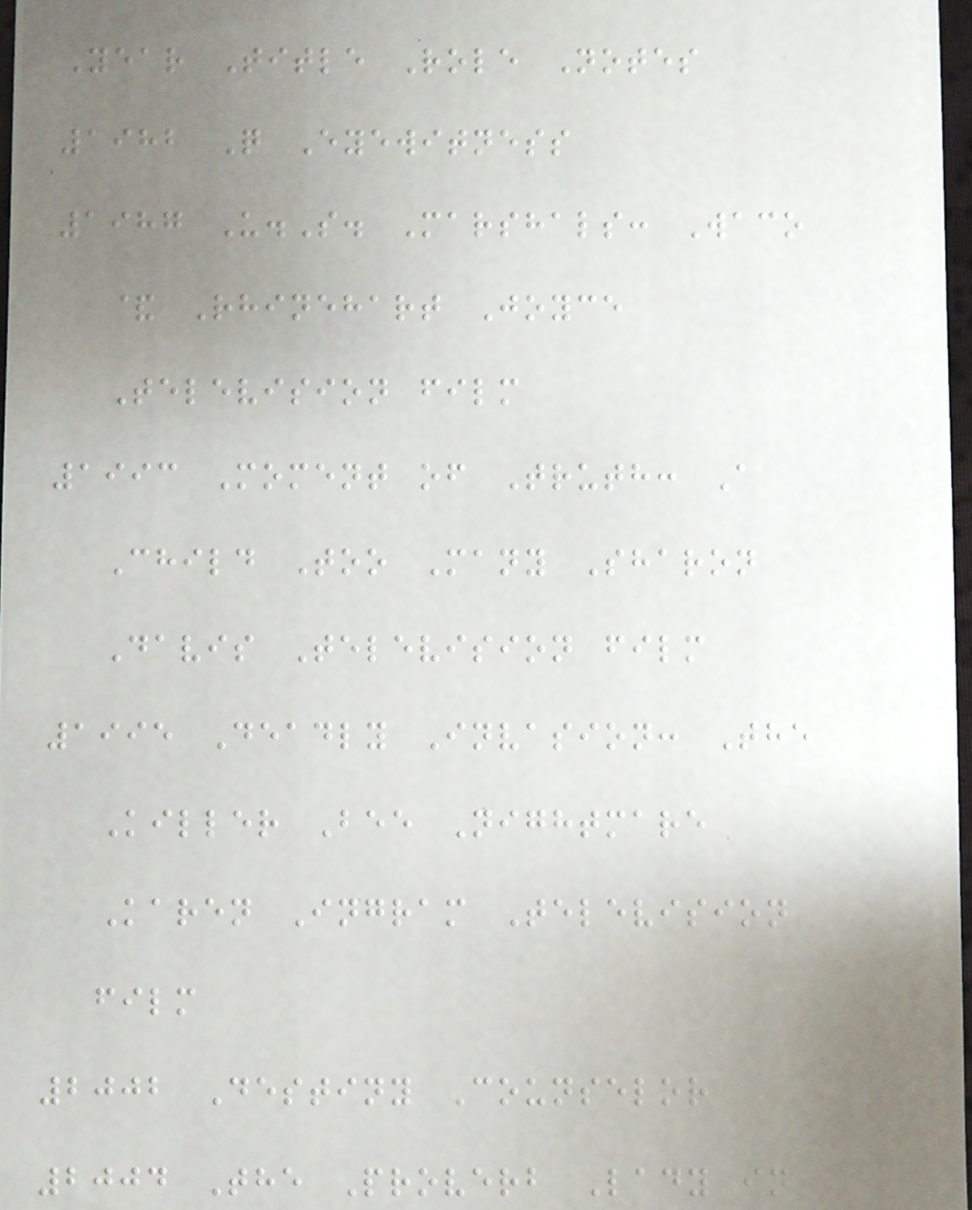Year Title Role Notes
1982 Q Eyewitness
1987 U.S. Marshals: Waco
& Rhinehart Joyce
Television film
1993 Moment of Truth: A
Child Too Many Sharon
Davis Television film
1995 Deadly Invasion: The
Killer Bee Nightmare
Karen Ingram Television
film
2002 Destiny Counselor
2004 The Proverb Lady in
